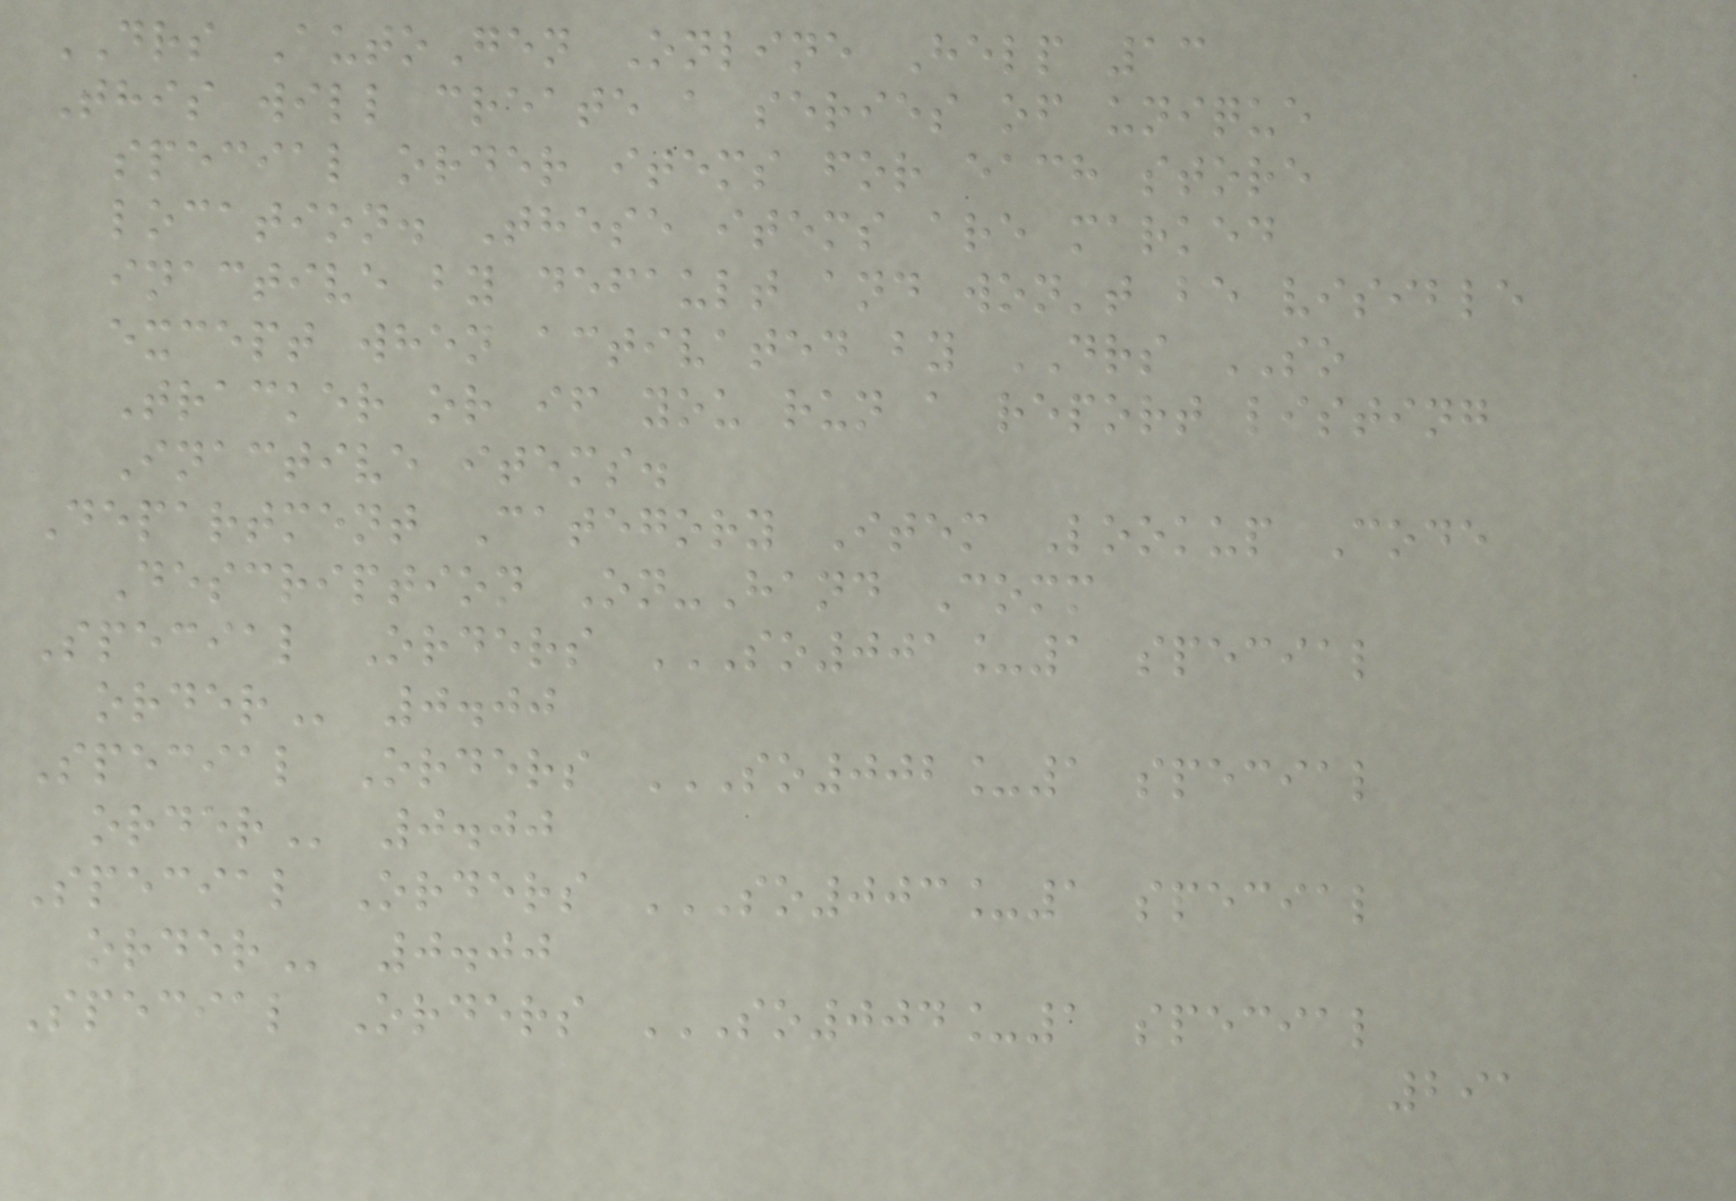DRS AutoGen Online Help 13
This will create a series of unique
special order items for each store
location. These items are marked
inactive by default and won't be visible
except when activated by DRS SO
Tracker or if you run a report listing
Inactive items.
Department Category Item Lookup Code
Description On-Hand Comm
Special Orders SO001_1 SPECIAL
ORDER 0.00
Special Orders SO002_1 SPECIAL
ORDER 0.00
Special Orders SO003_1 SPECIAL
ORDER 0.00
Special Orders SO004_1 SPECIAL
291
